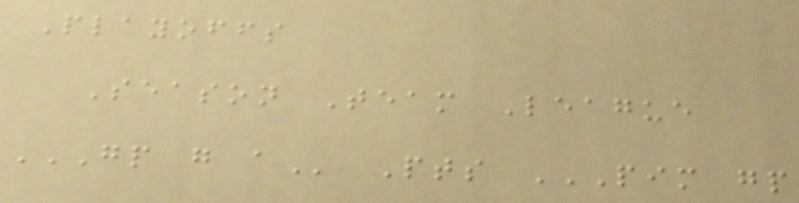Playoffs
Season Team League
GP G A Pts PIM GP
